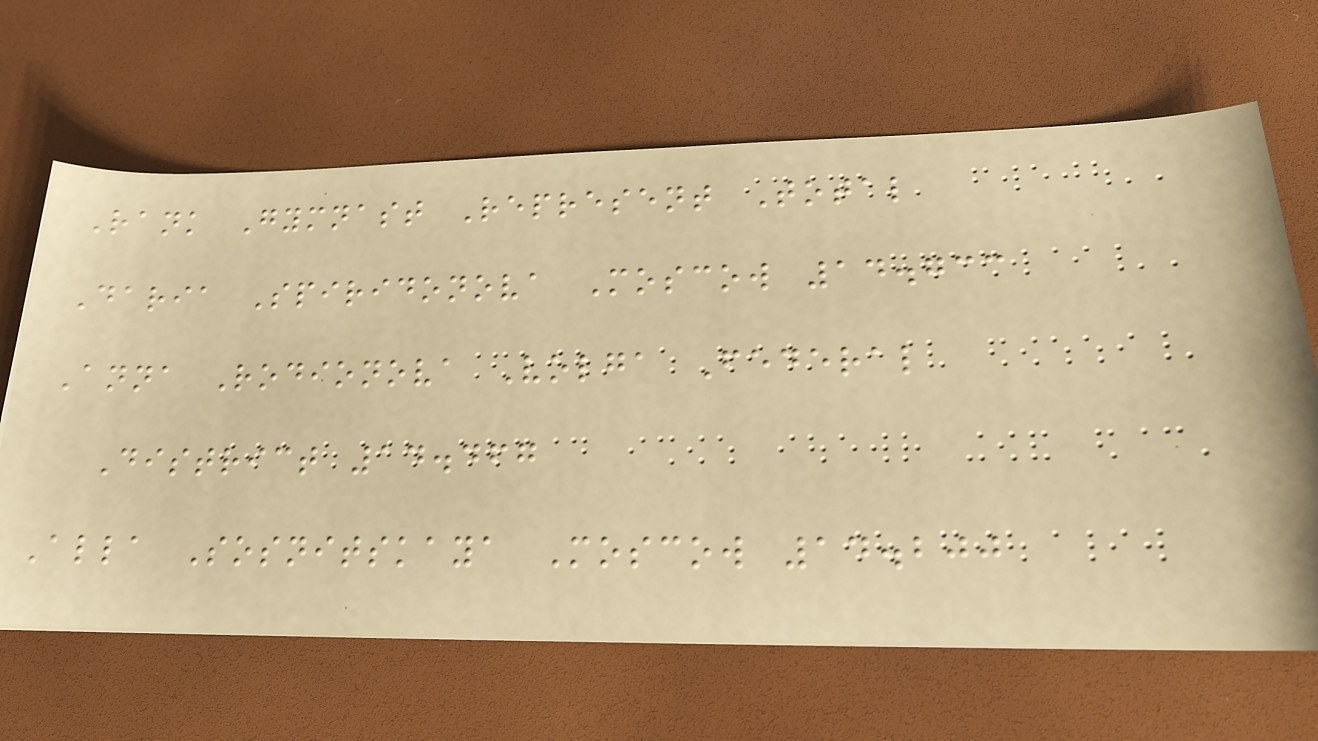Rank Gymnast Represent Total
Daria Spiridonova Moscow 14.733
Anna Rodionova Volga Federal
District 14.467
Alla Sosnitskaya Moscow 14.200
